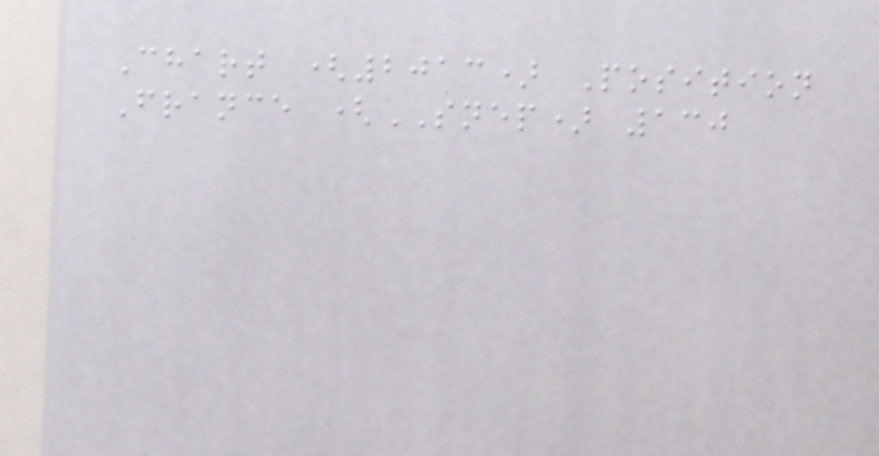Chart (2013) Position
France (SNEP) 130
